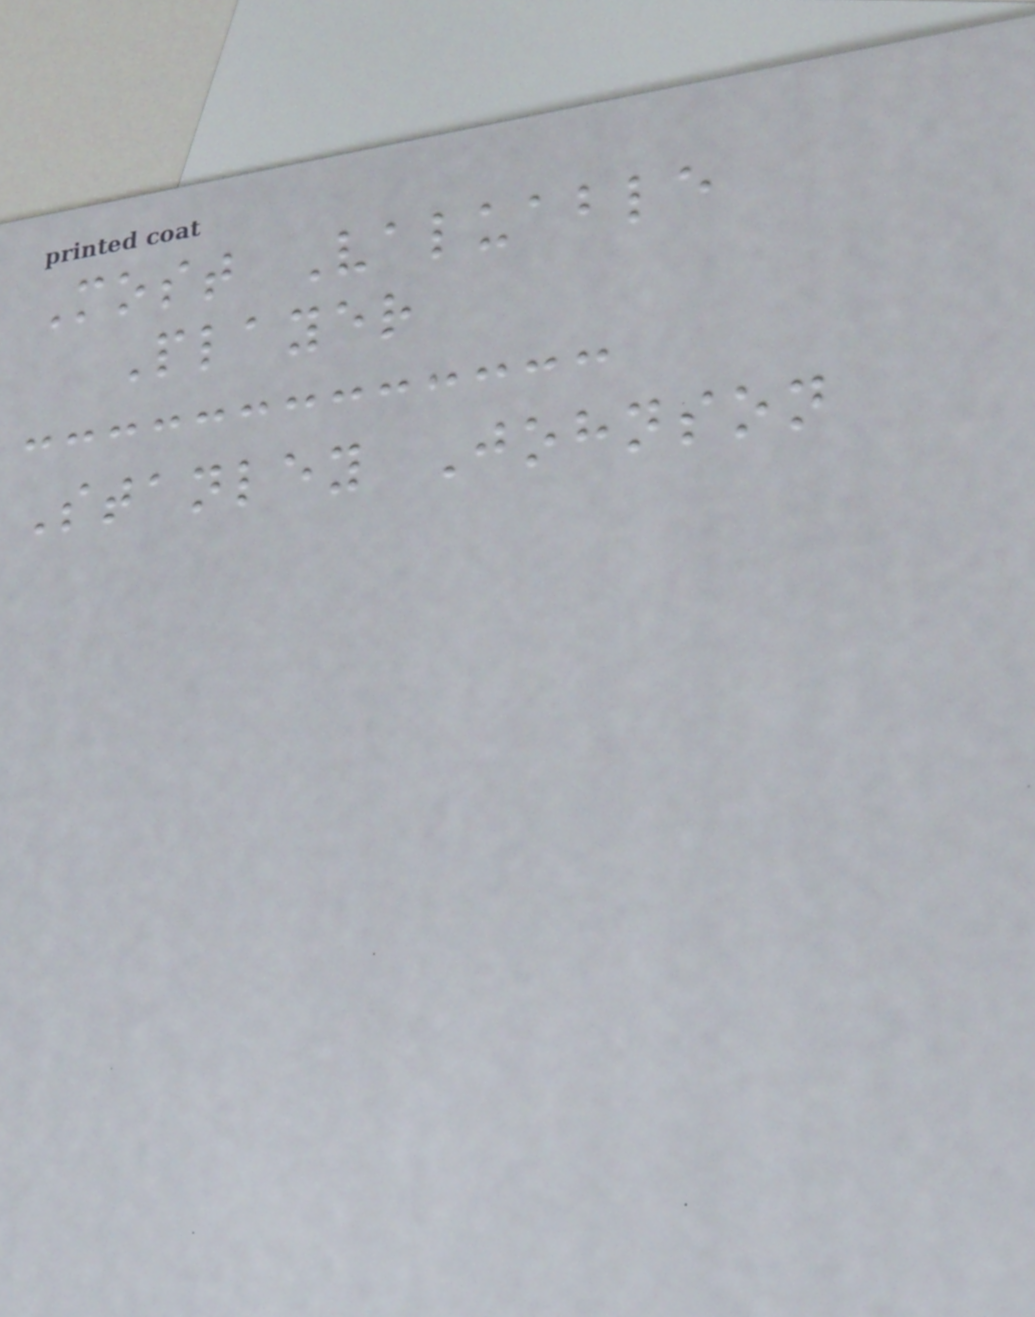Most Valuable
Player
Stanley Johnson
